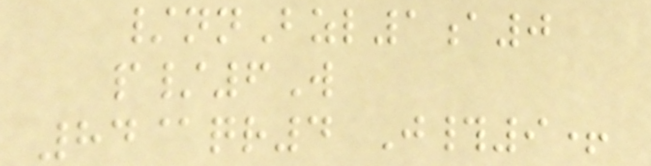/nnBzl1a0
p/6W
84@qr4 J#9+
